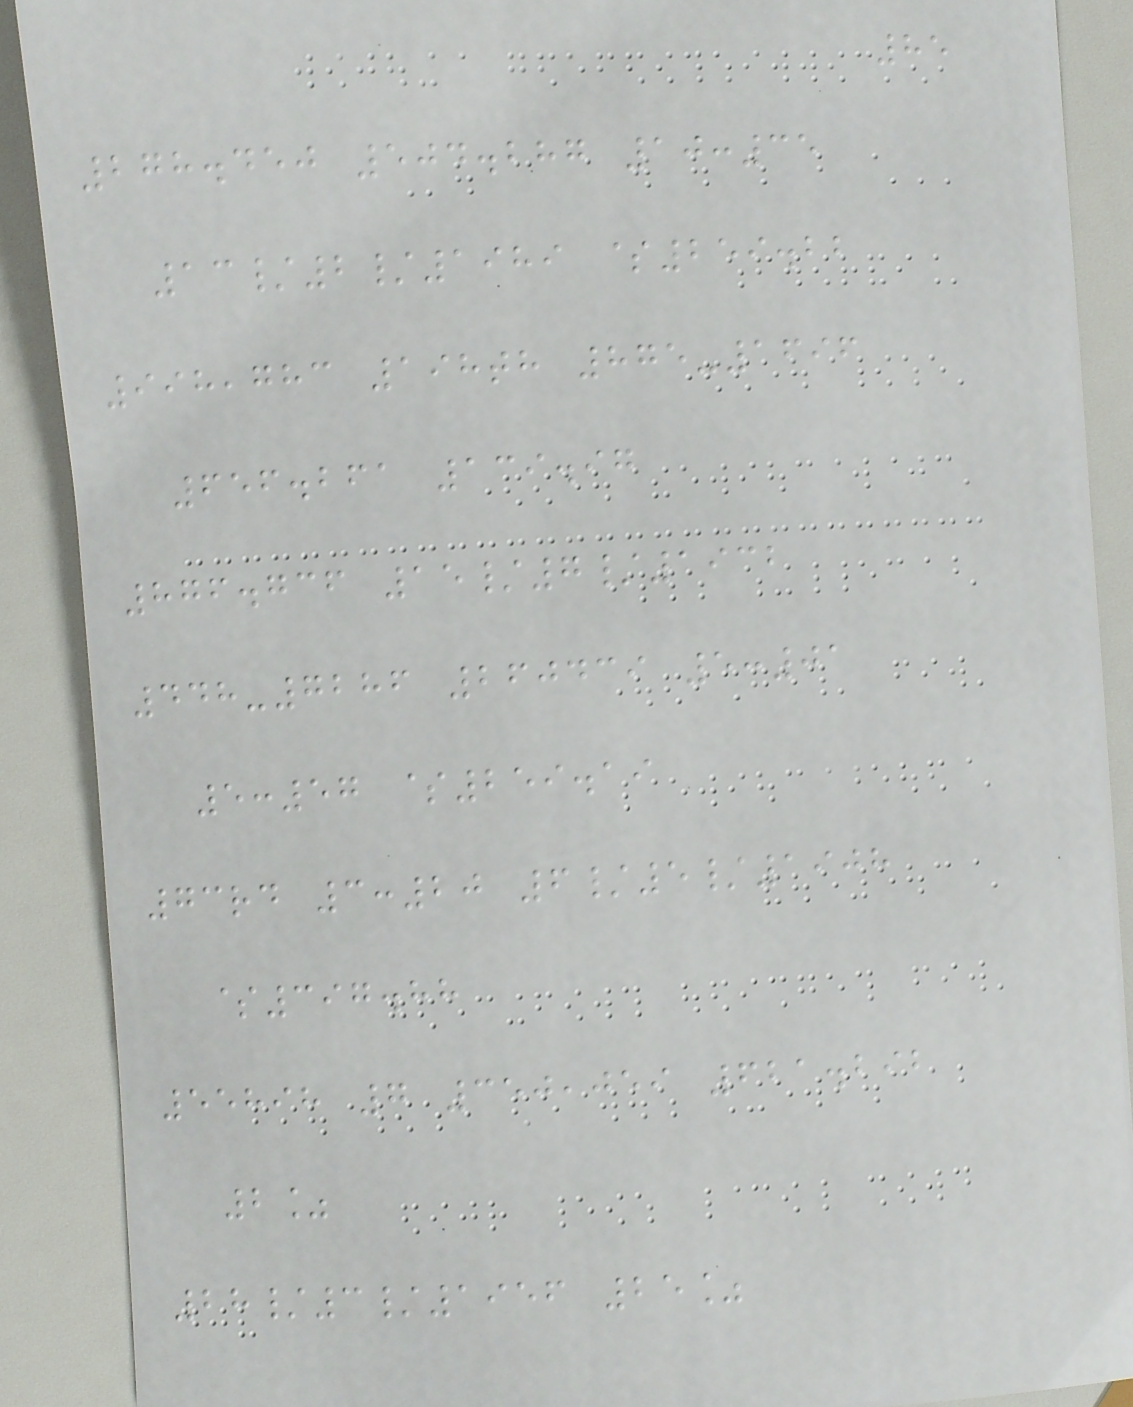85
278.450 504.287 10:35
13/2/1989 $259.22
998,783 198th 875-1696
656.261 139.97
876.736 15/7/1932
448-7286 260439 5:01
5:57 $259.19
73rd 3:20 6/5/1908
$397.88
55898 7 350,059 621.292
2%
28/3/1956 25%
